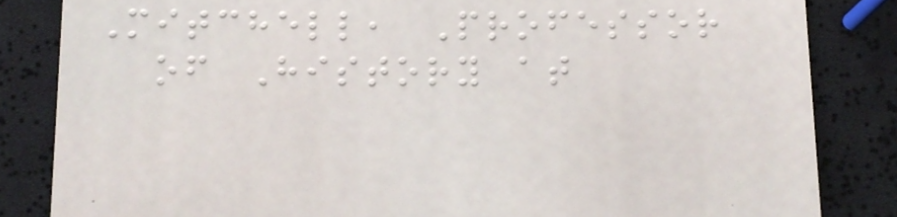Mitchell, Professor
of History at
